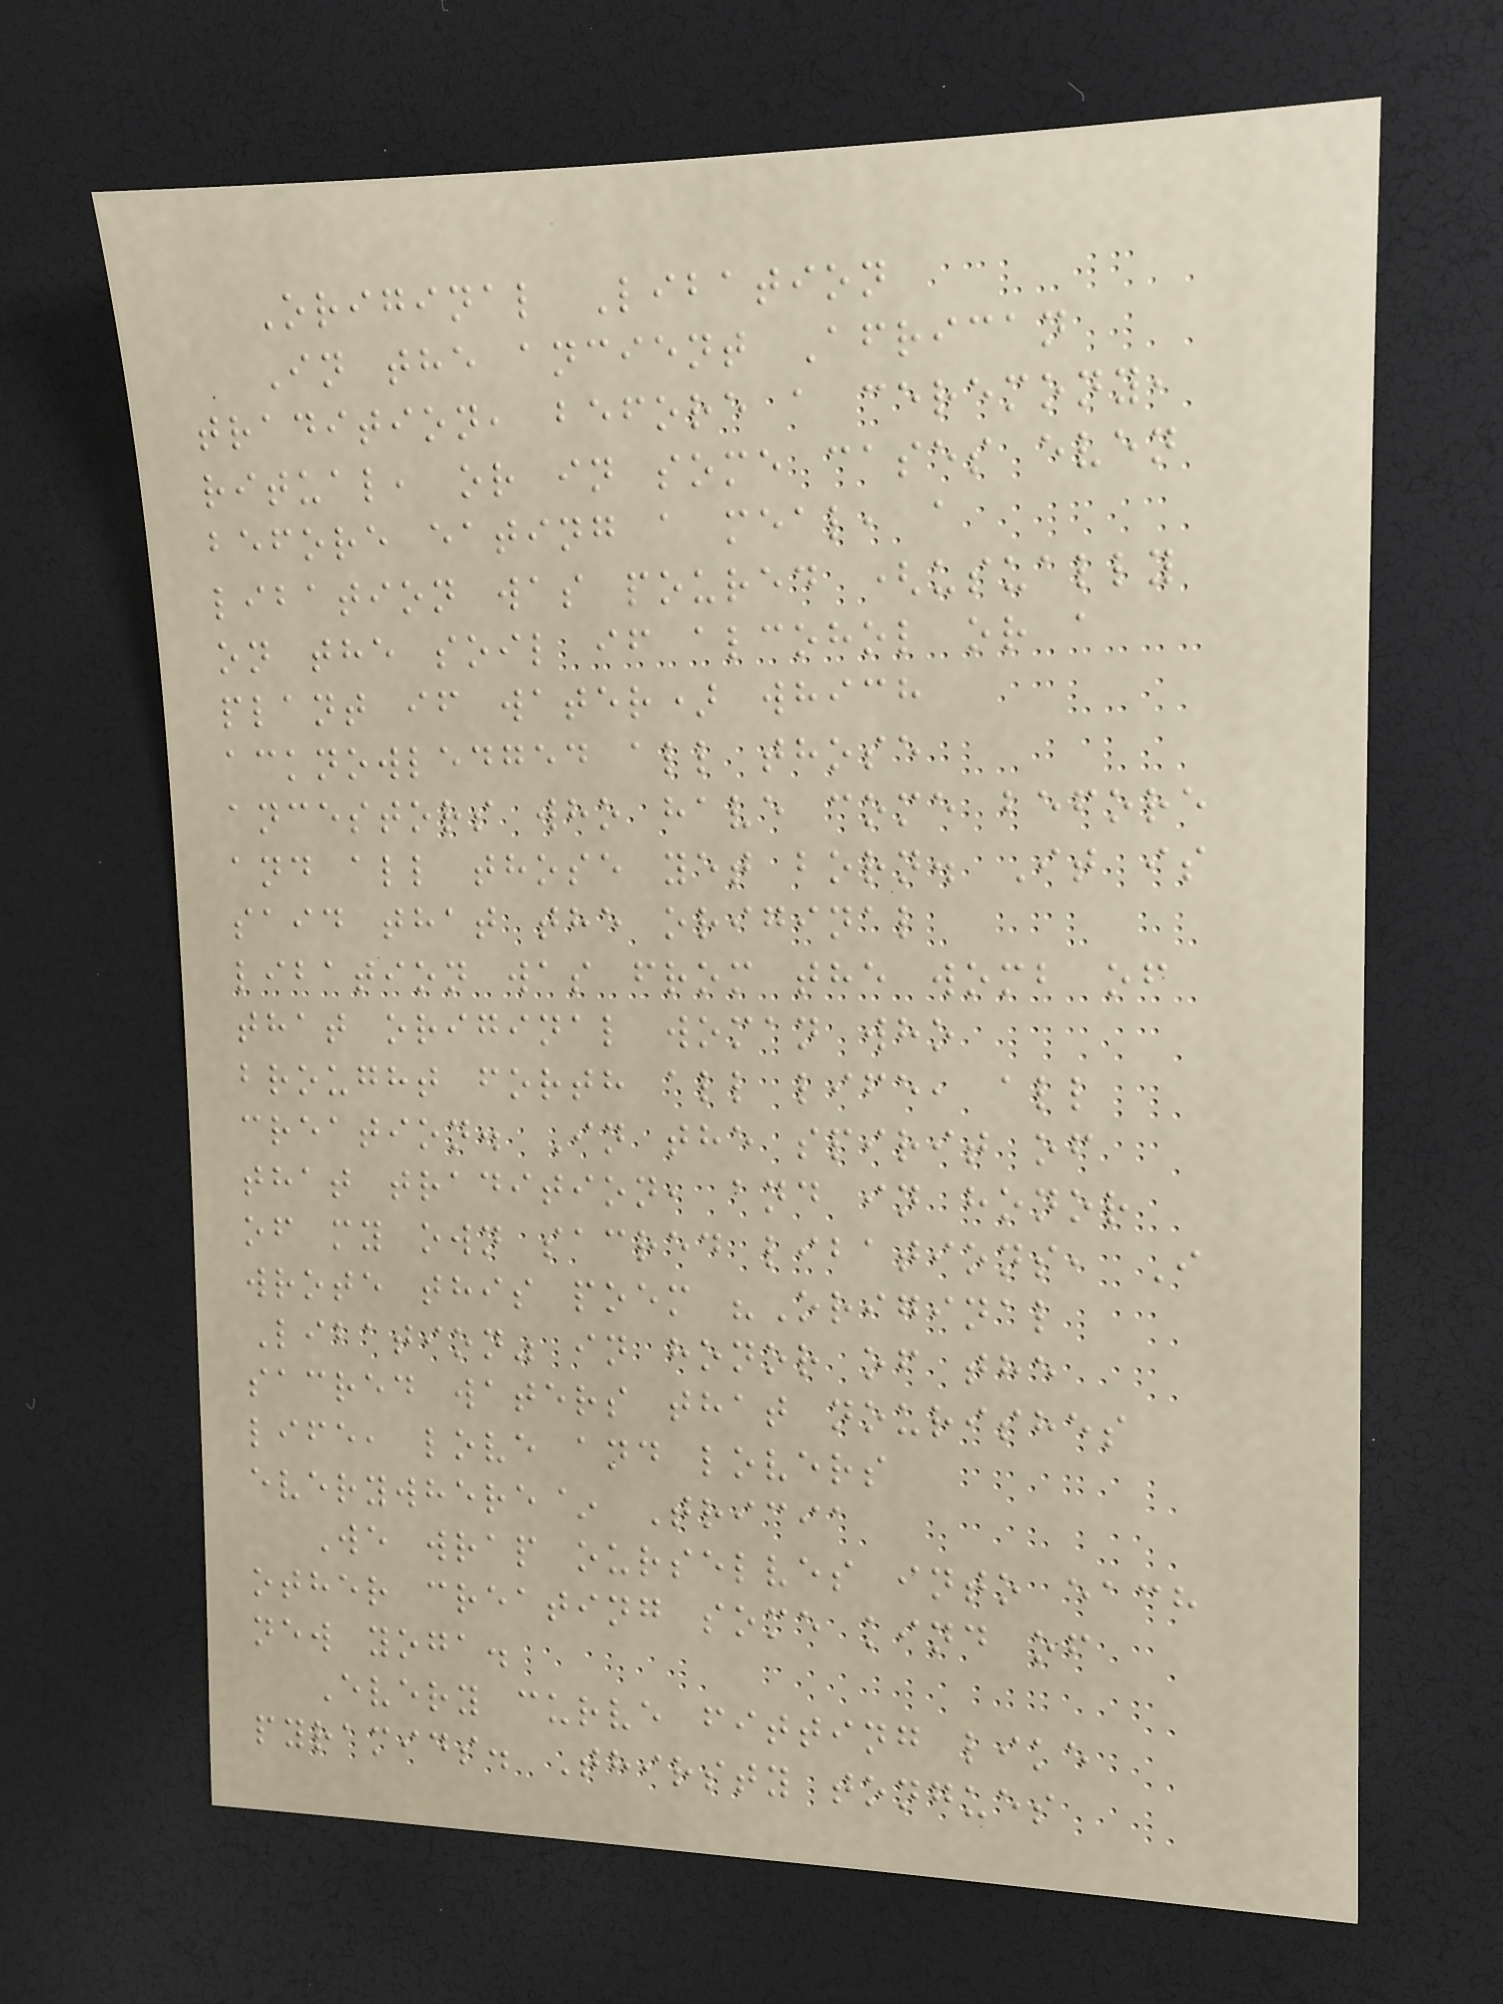Original Libation
In the ancient African
tradition, before a ceremony,
ritual, or in some cases even
before eating a meal, a
libation was poured (usually
on the soil if alcohol or a
plant if water) which
acknowledged all those
ancestors who have come before
and all those yet born. It is
said that the original
libation was from the womb of
that original woman who
brought forth all life, all
creation. In the spirit of
that tradition, and in honor
of my own sacred libations, I
wrote this poem "Original
Libation" in honor of the
sacred waters that nourishes
life, love and lovers
everywhere~ Tricia
We wrap ourselves into each
other creating some kind of
new yoga.
Every curve fitting like
pyramids. Thirsty tongues
